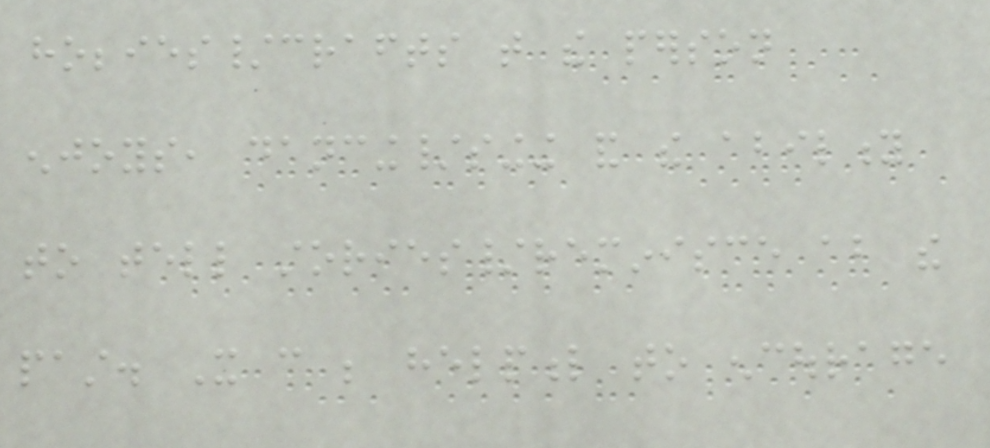hobbies/crafts that the person
enjoys, dancing/singing and the ability
to tell stories/reminisce about the
past. It can be helpful to encourage
